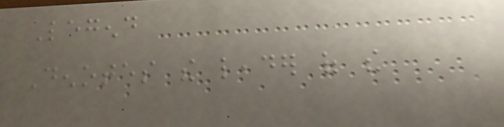Legend
Denotes the leader of the
